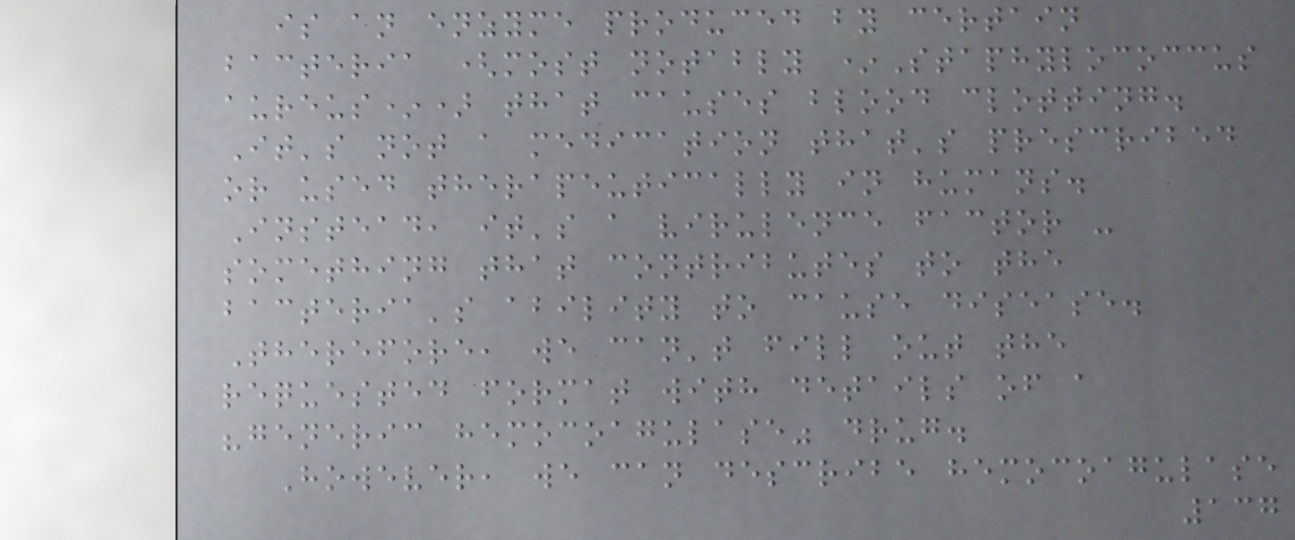is an enzyme produced by certain
bacteria (most notably *Staphylococcus
aureus*) that causes blood clotting.
It's not a medication that's prescribed
or used therapeutically in humans.
Instead, it's a virulence factor -
something that contributes to the
bacteria's ability to cause disease.
Therefore, we can't fill out the
requested format with details of a
"generic hemocoagulase" drug.
However, we can describe hemocoagulase
137
